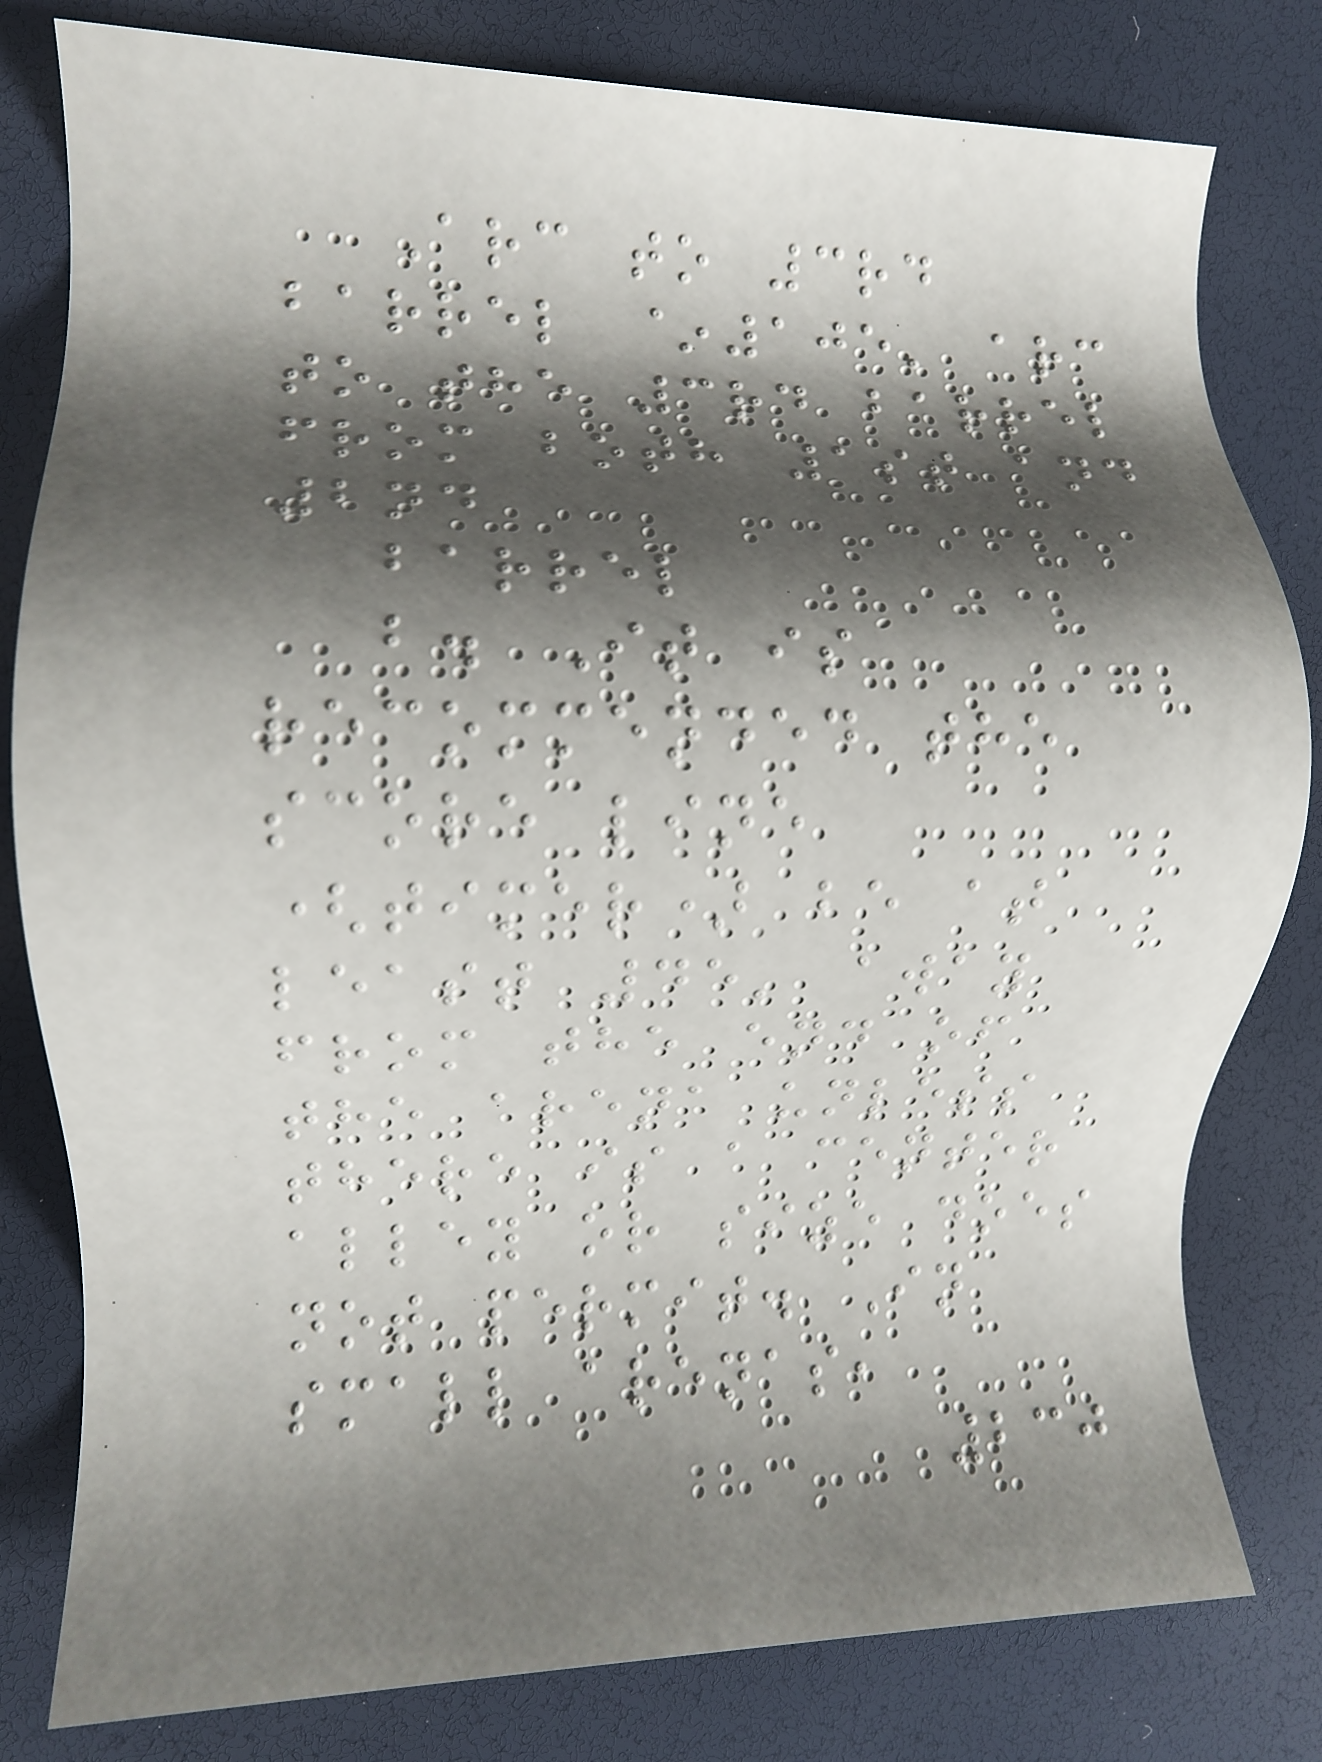Arc to 3rd
barrel ~105' arc
to the 3rd barrel
from both 1st and
2nd
barrel
b. It is
recommended the
score line
(timer) be at
least 45' away
from the end of
the arena unless
there is a center
alley or size does
not permit. In
small arenas,
230
